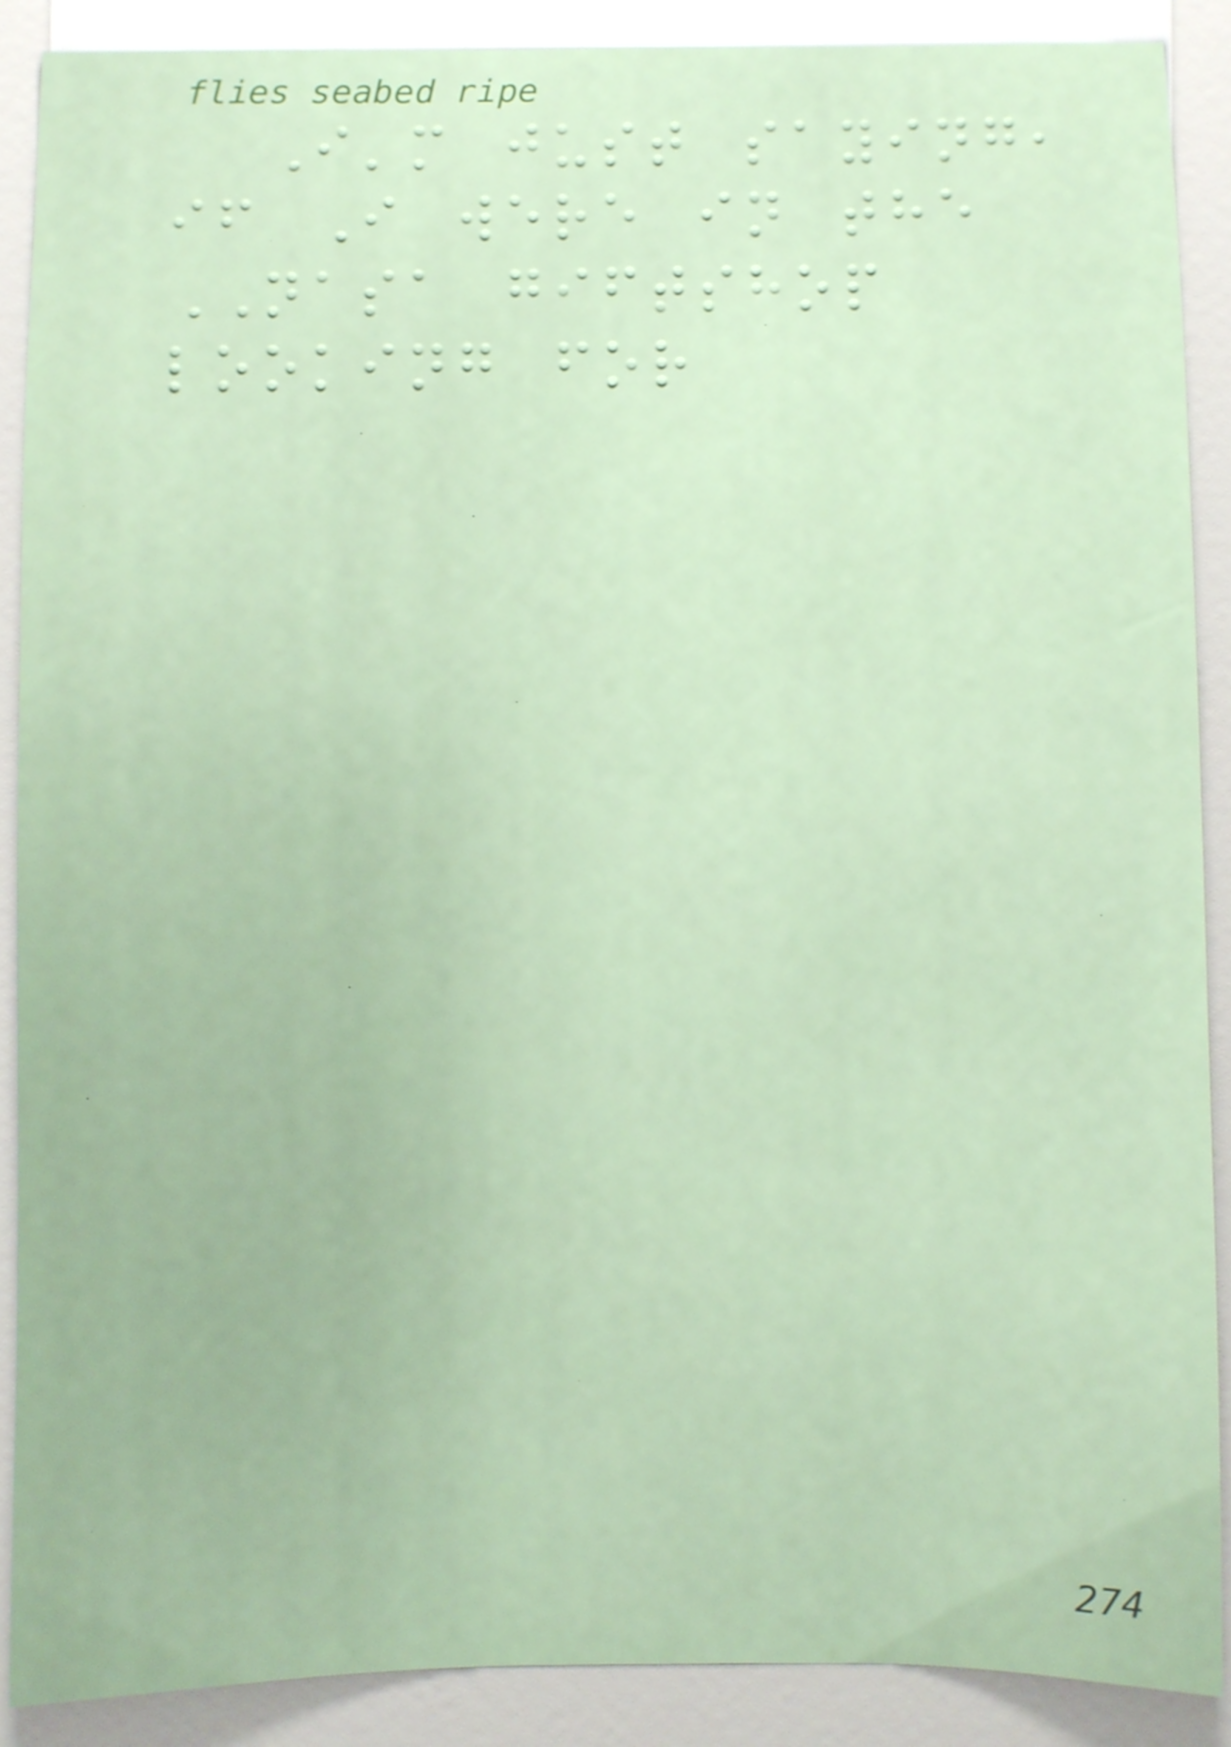I'm just saying,
if I were in the
NASA giftshop
looking for
